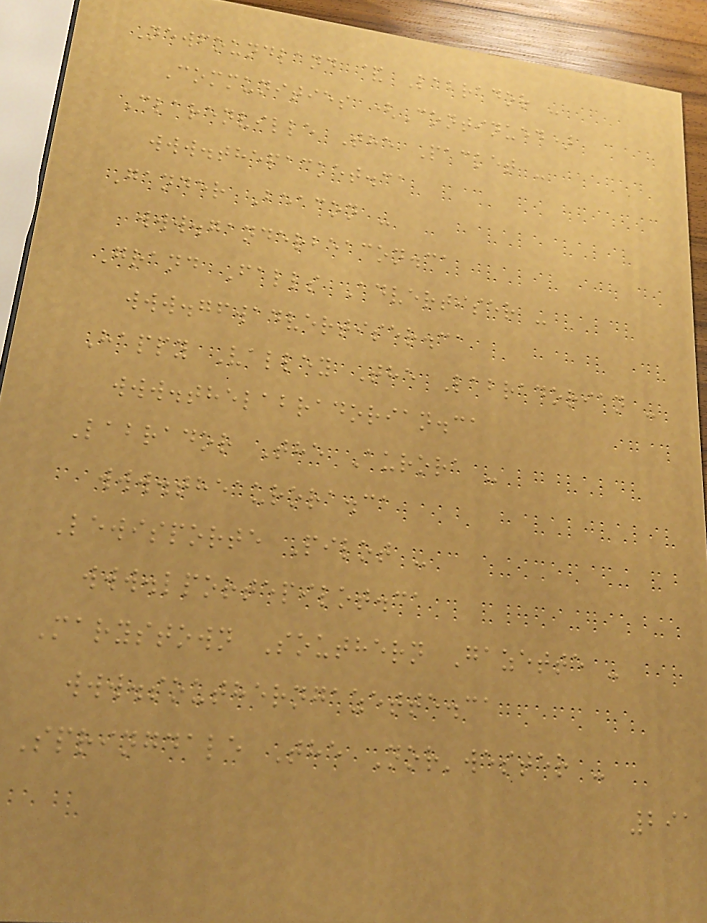Newfoundland & Labrador -
Communities (Continued)
Clarenville The Packet -
www.thepacket.ca
Gander Beacon -
www.ganderbeacon.ca
Grand Falls Advertiser -
www.gfwadvertiser.ca
Happy Valley The Labradorian -
www.thelabradorian.ca
Labrador The Aurora -
www.theaurora.ca
Lewisporte Pilot -
www.lportepilot.ca
Marystown Southern Gazette -
www.southerngazette.ca
Springdale The Nor'wester -
291
